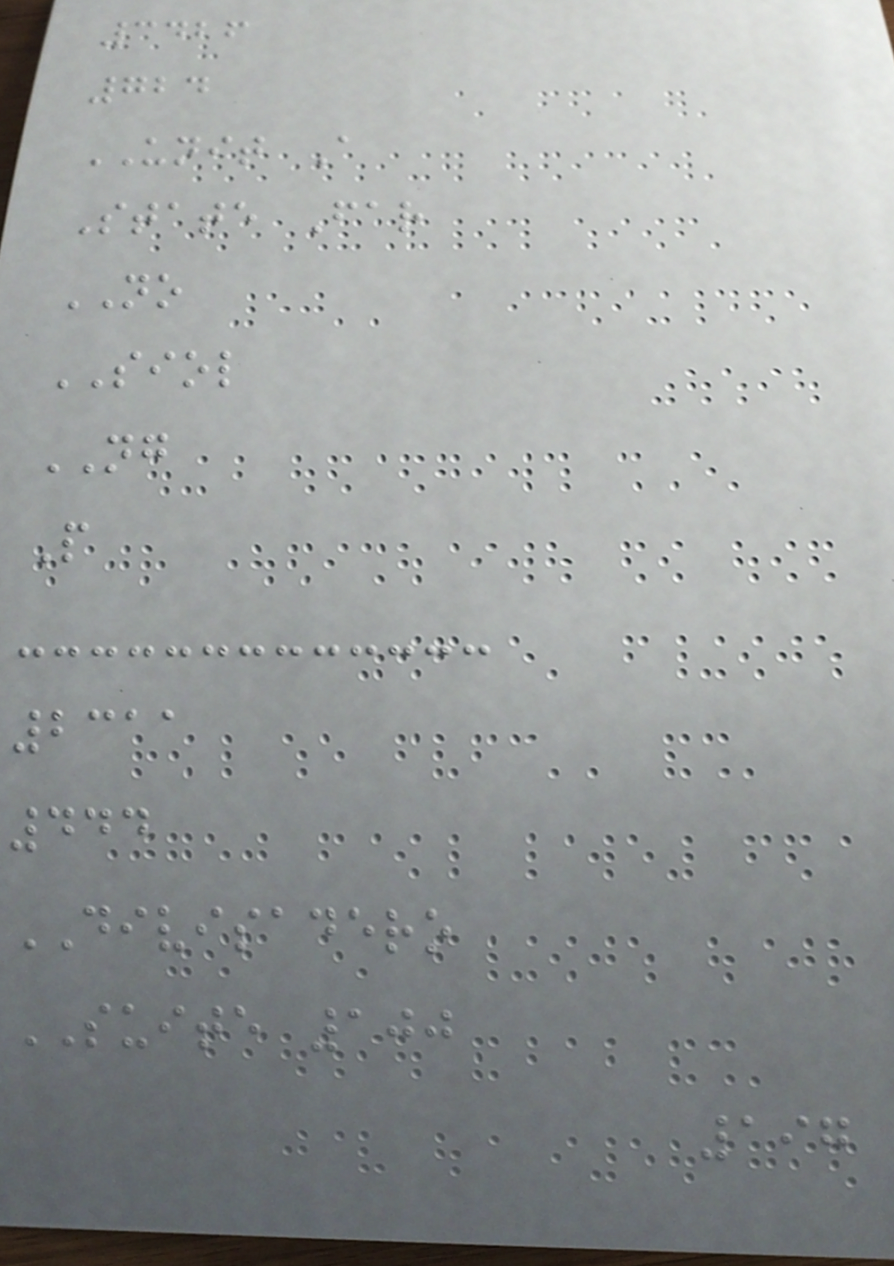3426
724
UNIT A
State Far
NO
SIOL
NG
P
2311
444
DIVISADERO
SUITE 100
197
